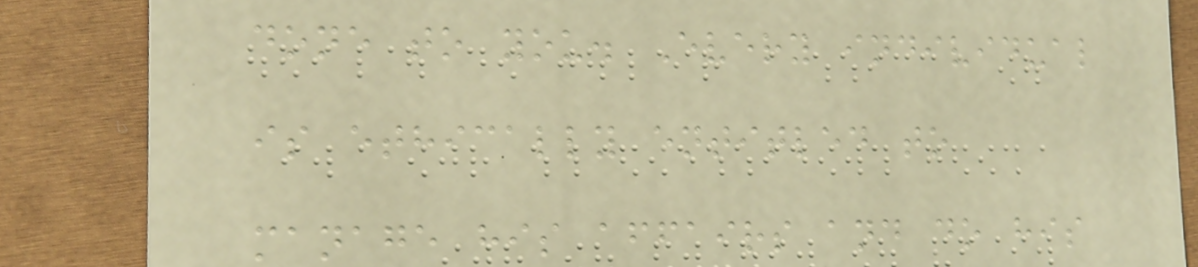done to you. Every individual
is ethically entitled to
manage his affairs and do his
